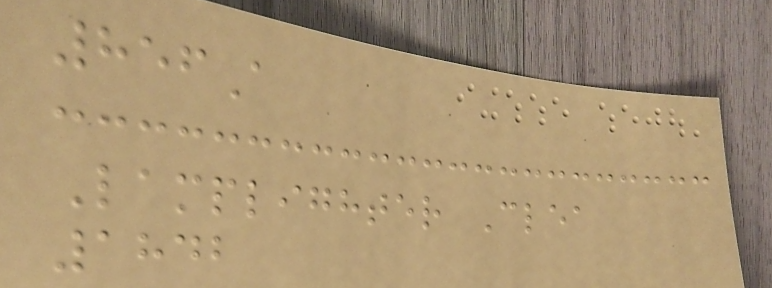856A
Lamplighter Clea
1842
